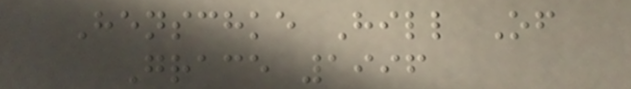Henschke Hill Of
Grace 1996
